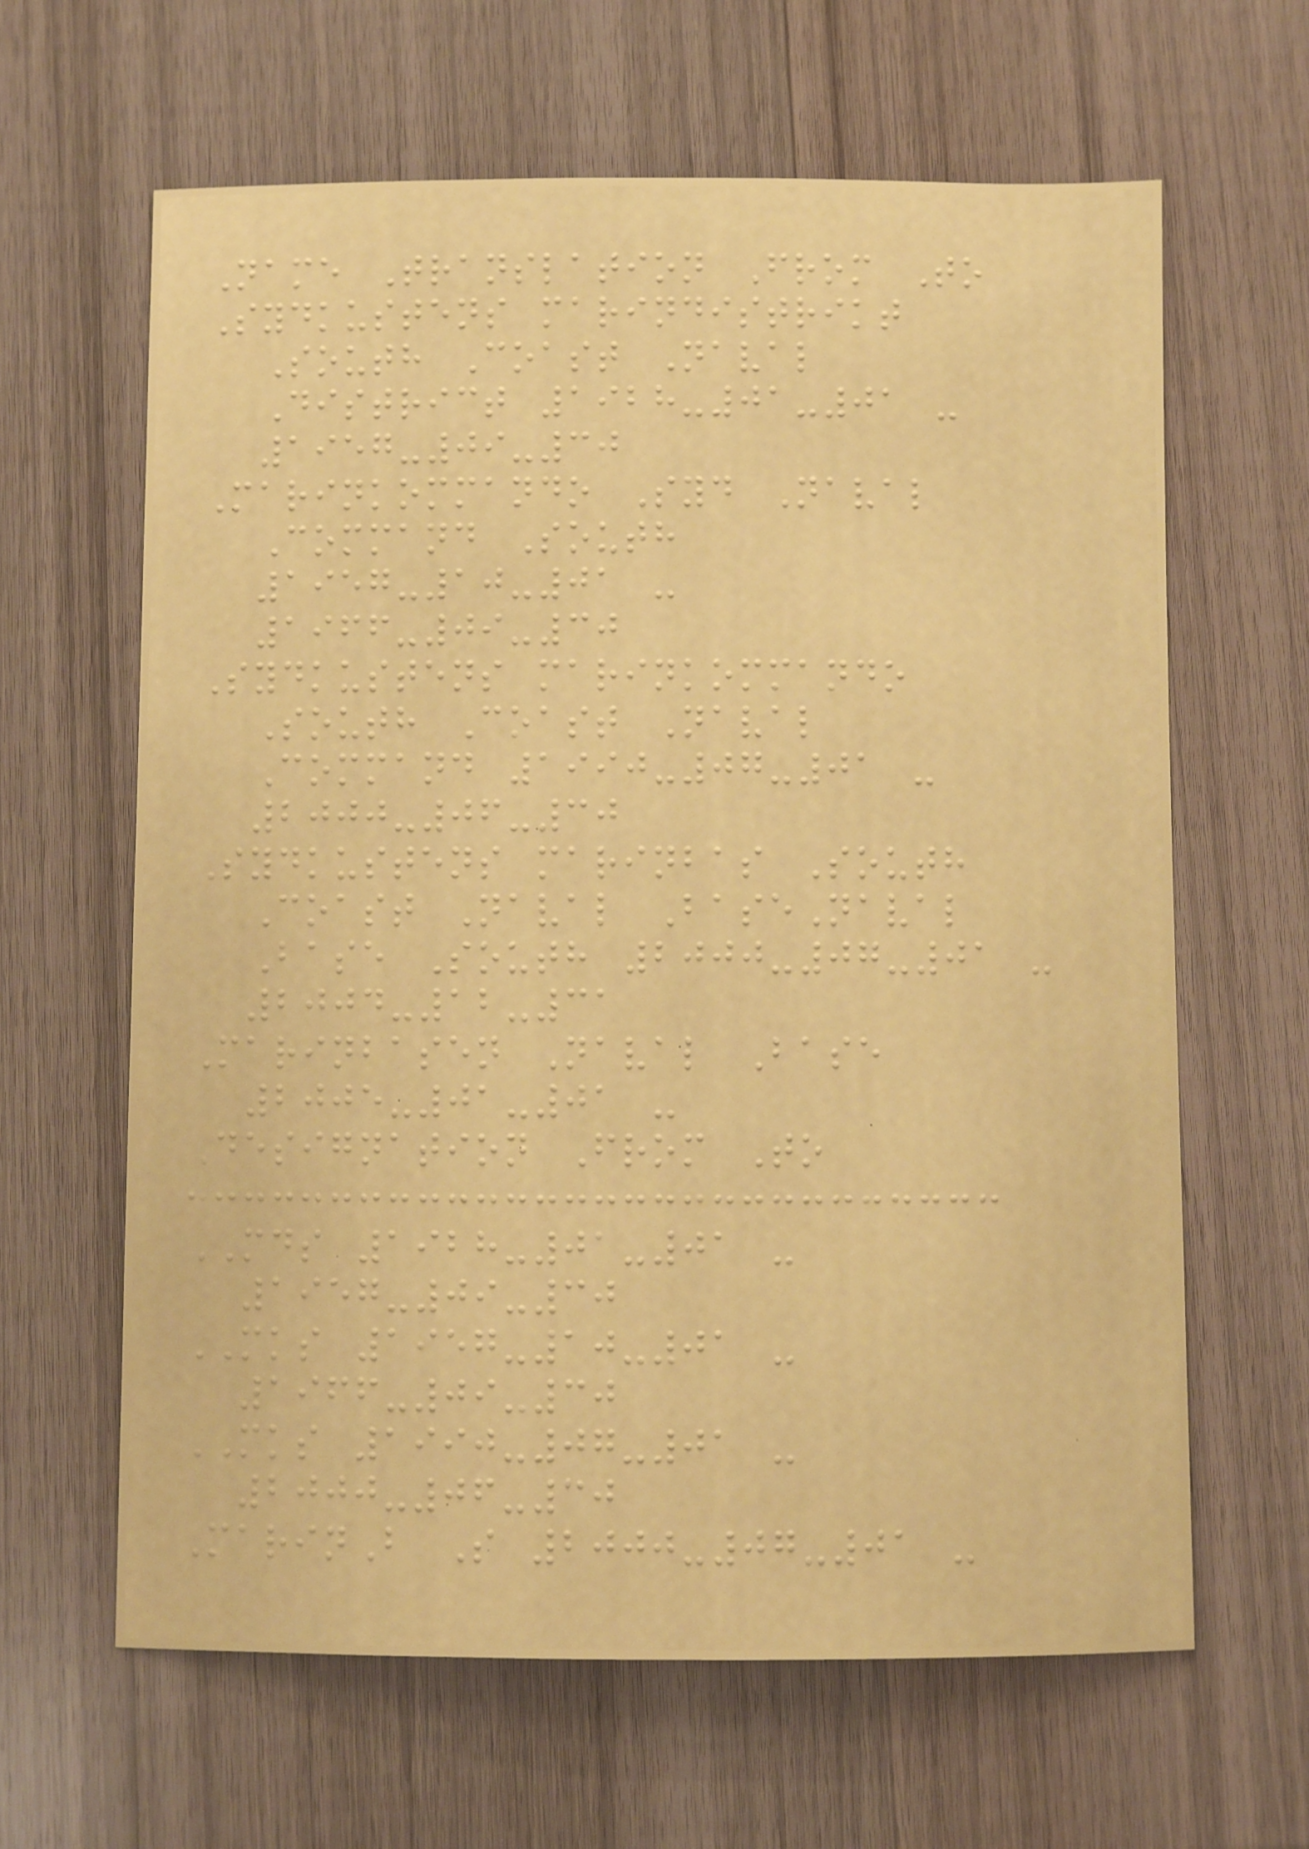Name Translation From To
Sydkustens marindistrikt
South Coast Naval
District 1928-01-01 -
1957-09-30
Marinkommando Syd Naval
Command South
1957-10-01 -
1966-09-30
Sydkustens marinkommando
South Coast Naval
Command 1990-07-01 -
2000-06-30
Sydkustens marinbas South
Coast Naval BaseNaval
Base South 2000-07-01 -
2004-12-31
Marinbasen Naval Base
2005-01-01 -
Designation From To
MDS 1928-01-01 -
1957-09-30
MKS 1957-10-01 -
1966-09-30
MKS 1990-07-01 -
2000-06-30
MarinB S 2000-07-01 -
